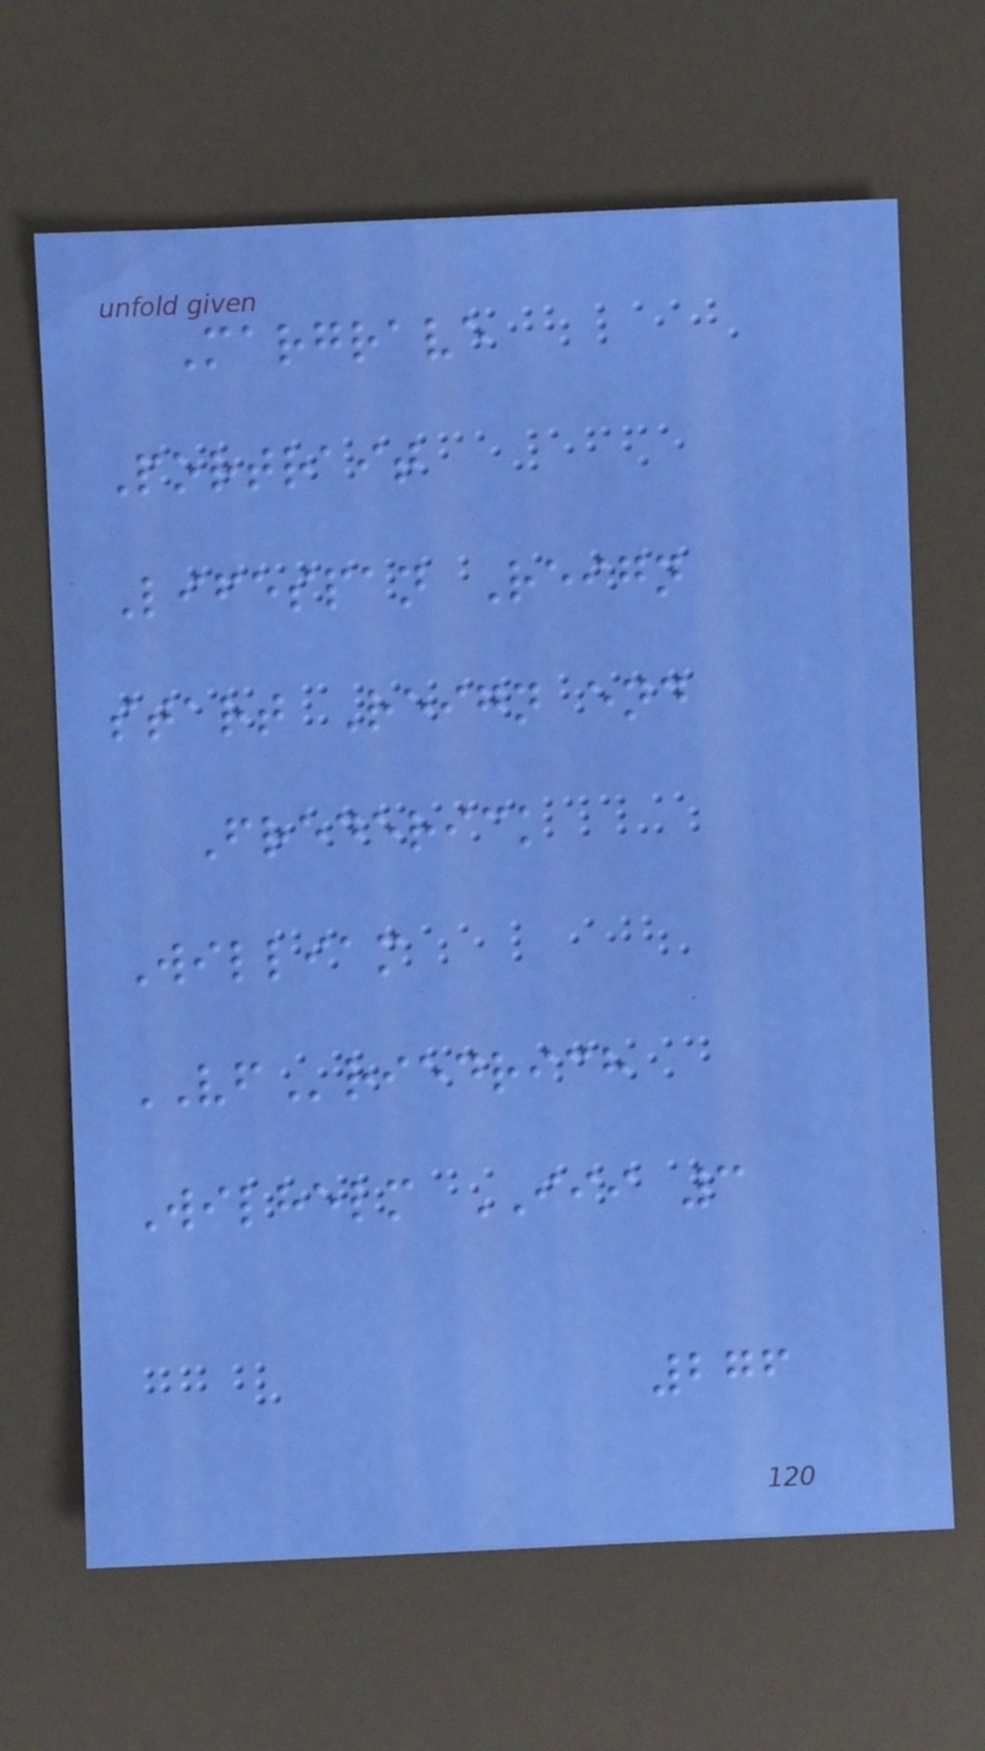Margrave
Portrait
Lifespan Reign
start Reign end
Frederick
William
VFriedrich
Wilhelm III 3
276
